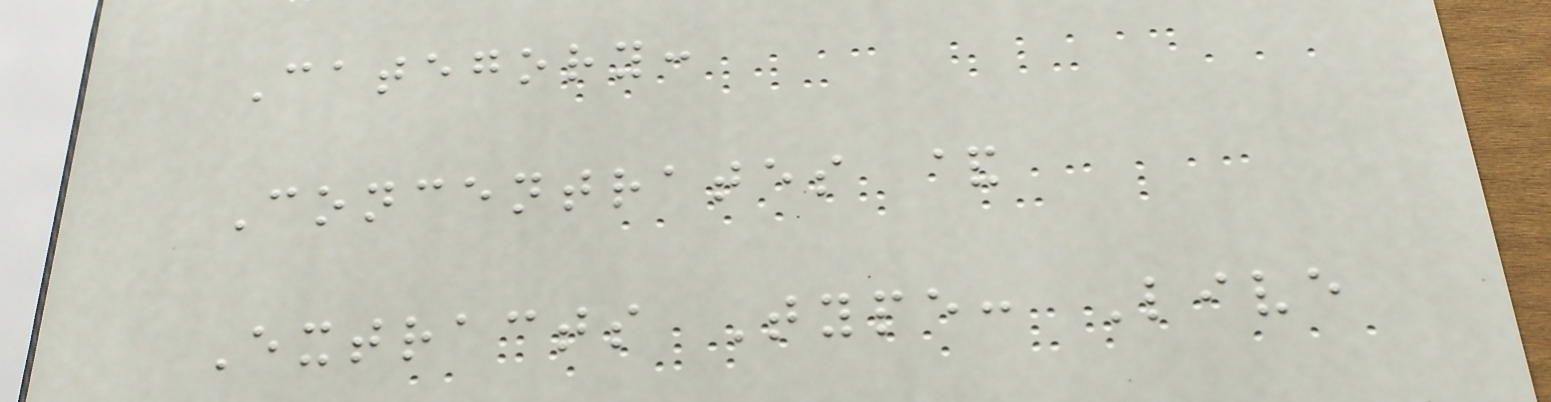Category:
Concentrates &
Extracts Type: Live
